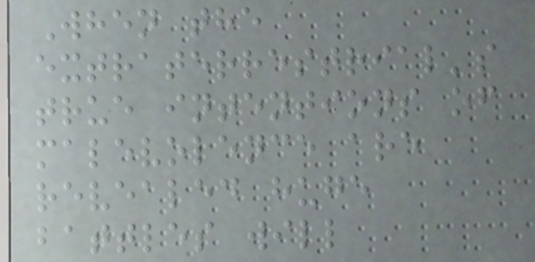When the
extraterrestrial's
true intentions of
malevolence are
revealed huge
battles will
